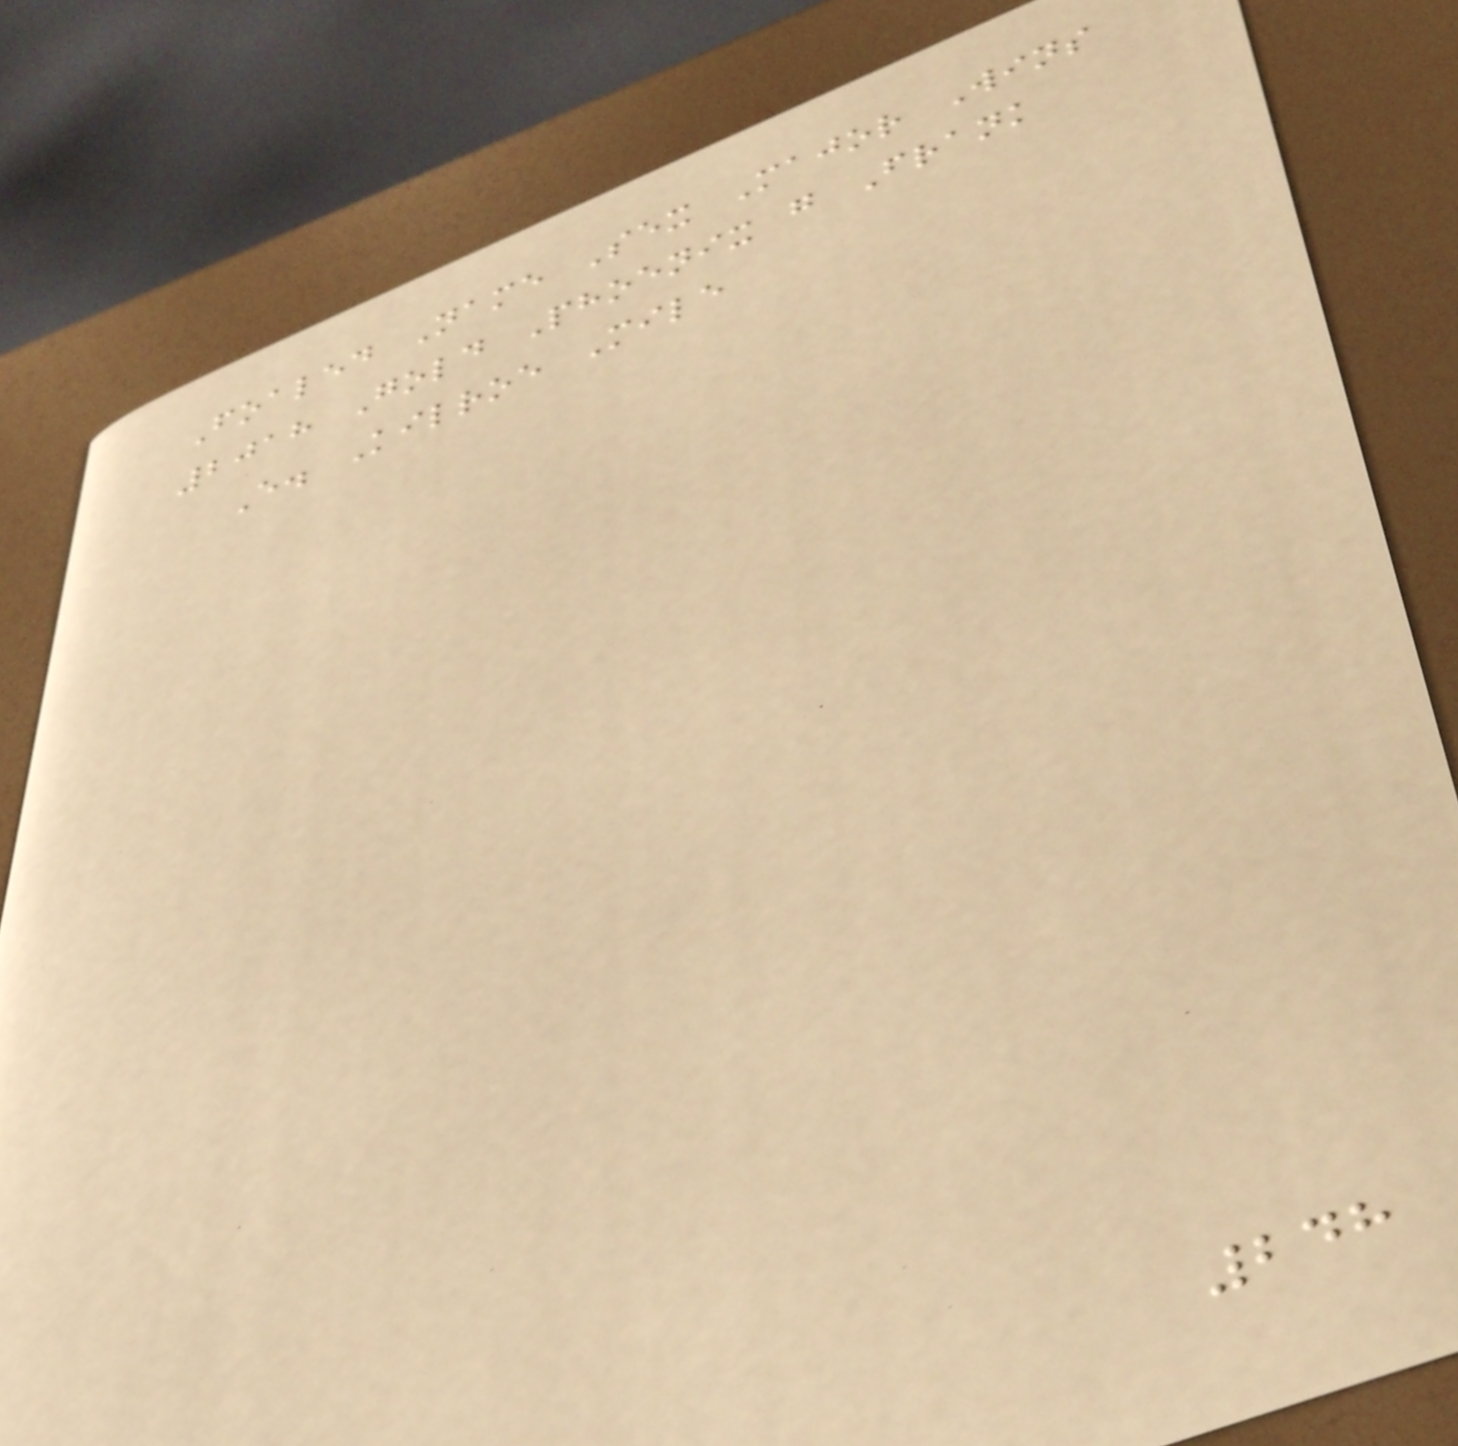Foaled Name Sex Major Wins
2018 Gold Phoenix g Frank
E. Kilroe Mile
248
